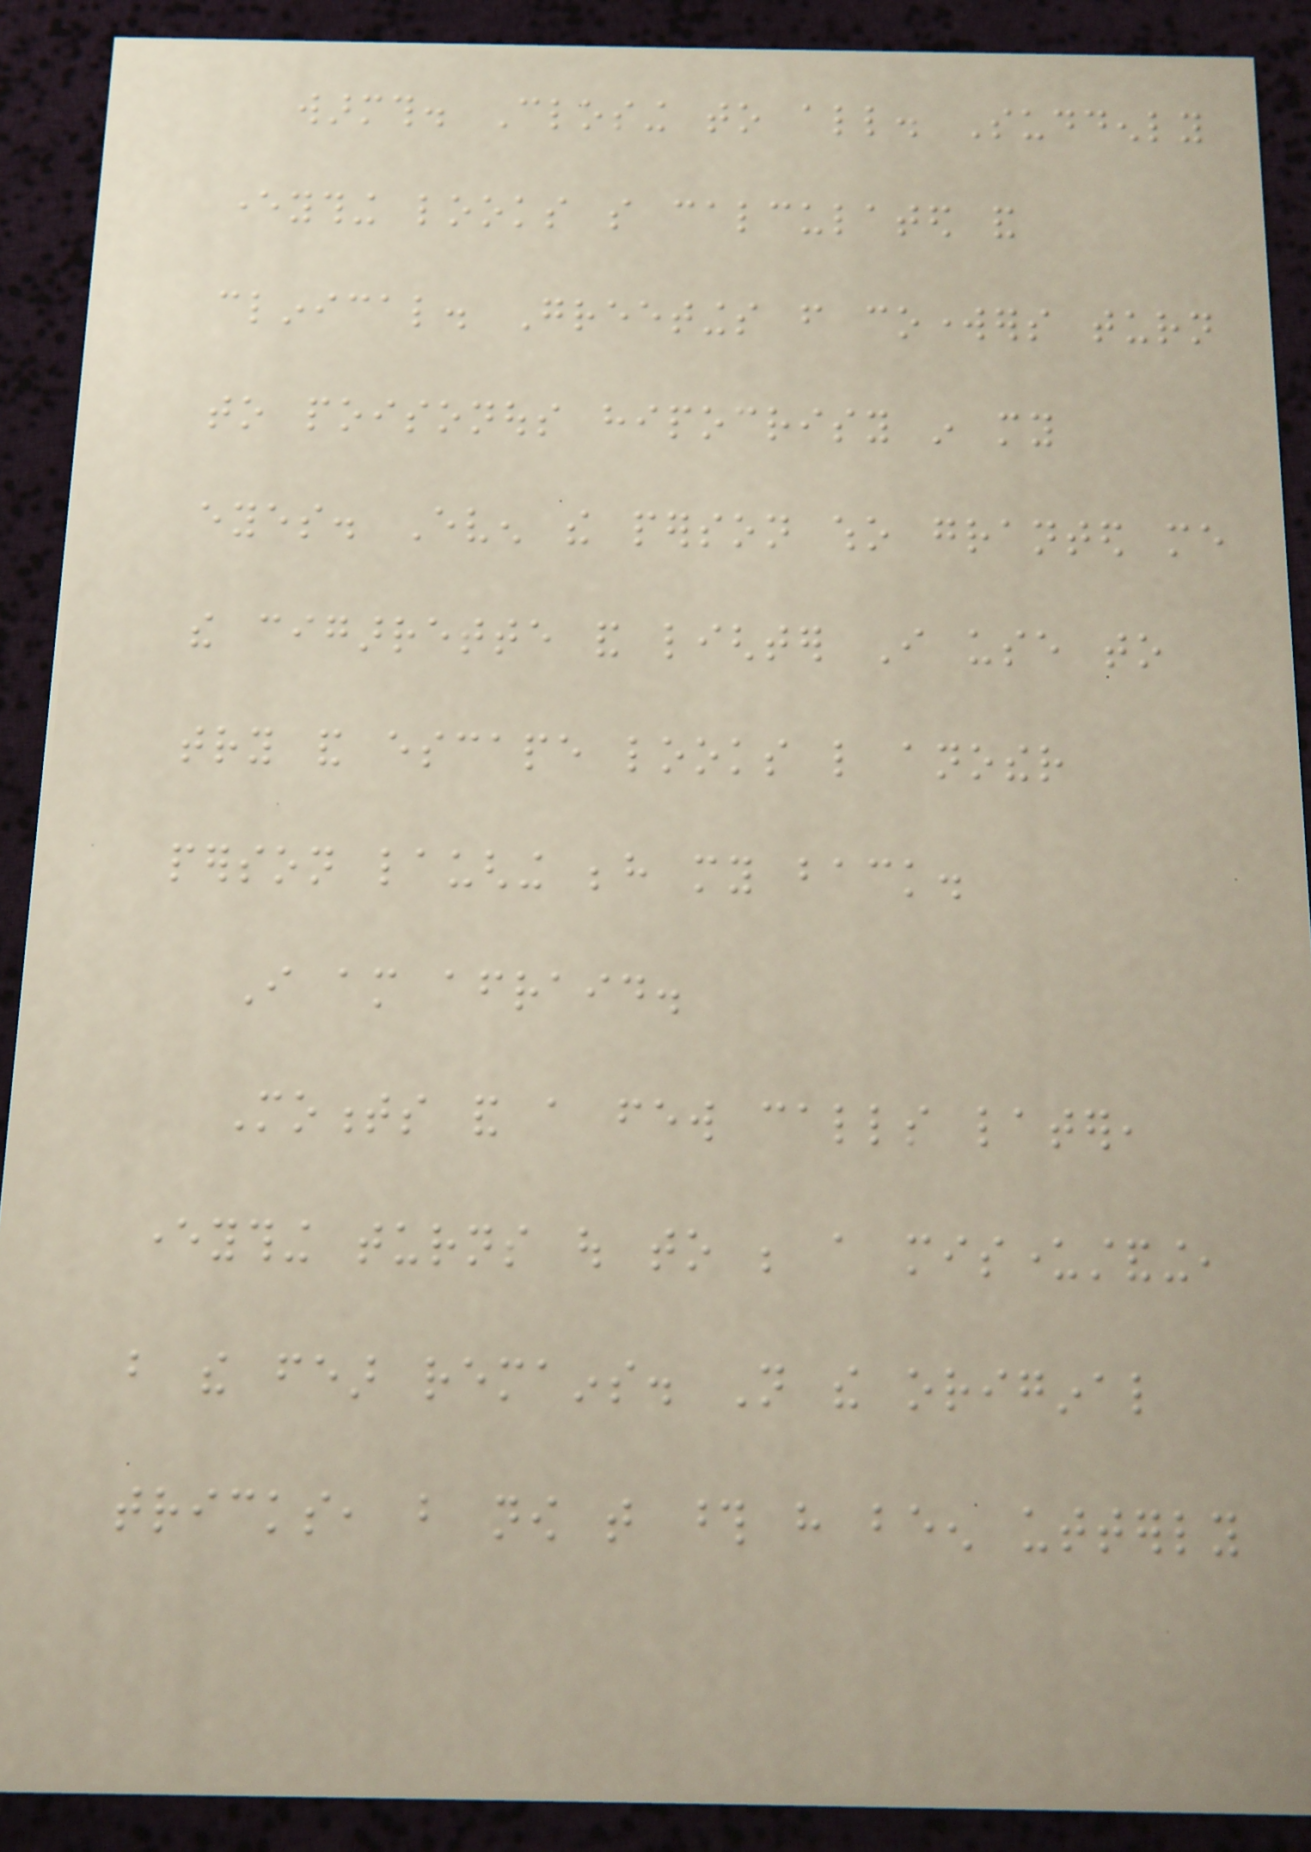warmth. Closing to all. Suddenly
everything looks so calculated and
clinical. Greetings from coworkers turn
to poisonous hipocrisy in my
eyes. Even the person who granted me
the cigarrette and lighter I use to
try and escape looks like another
person laughing behind my back.
I am afraid.
Moments and a few calls later,
everything turns out to be a misunderstanding,
but the fear remains. Not the original
tricks, but now that those have been utterly
